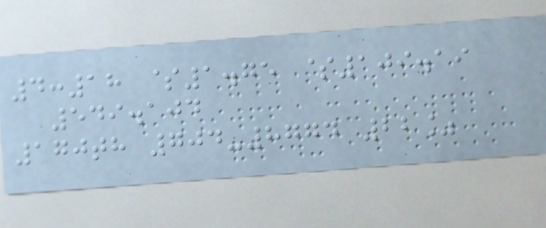4:18 $1.75 $109.19
549.104
170th 704-8774 22%
